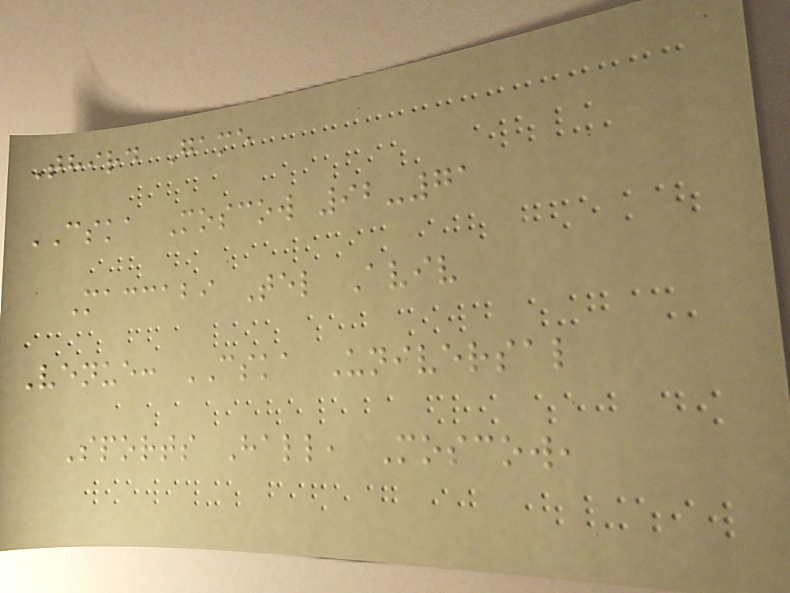Third Game
CSKA Moscow 92-71
Maccabi Tel Aviv
Venue: CSKA Universal
Sports Hall, Moscow,
